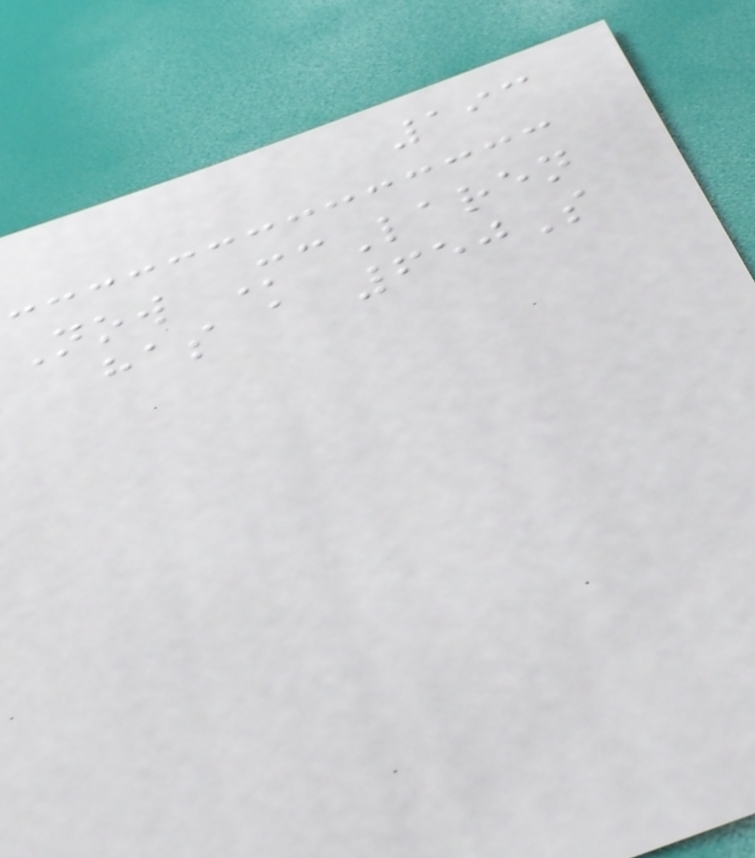193
Now McLaren
has a 650S
